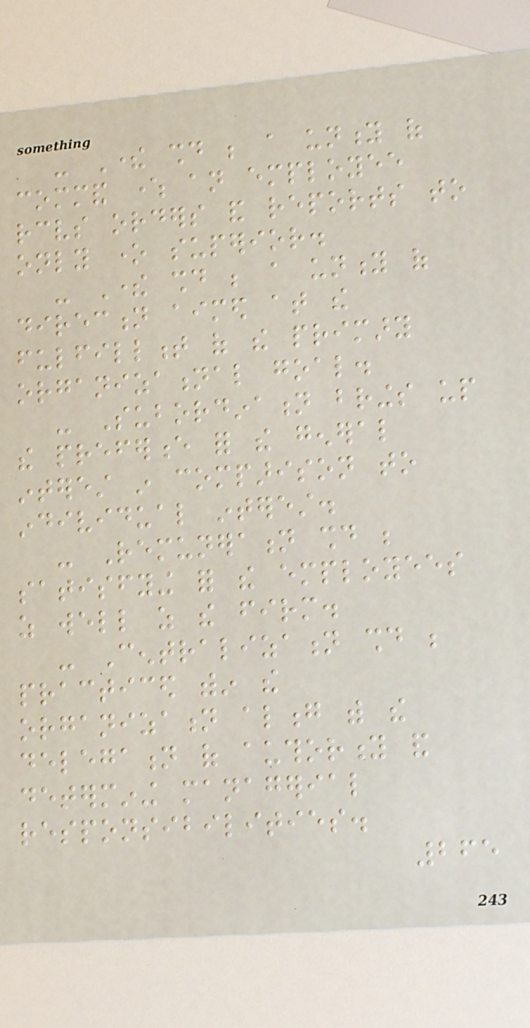- There should be a unity of
command where an employee
receives orders and reports to
only one superior.
- There should be a unity of
direction aimed at the
fulfillment of the primary
organizational goal.
- Subordination brings up
the preference for the general
interest in comparison to
individual interest.
- Remuneration should be
satisfying for the employees
as well as the firm.
- Centralization should be
practiced within the
organization along with the
delegation of authority and
determining managerial
responsibilities.
265
